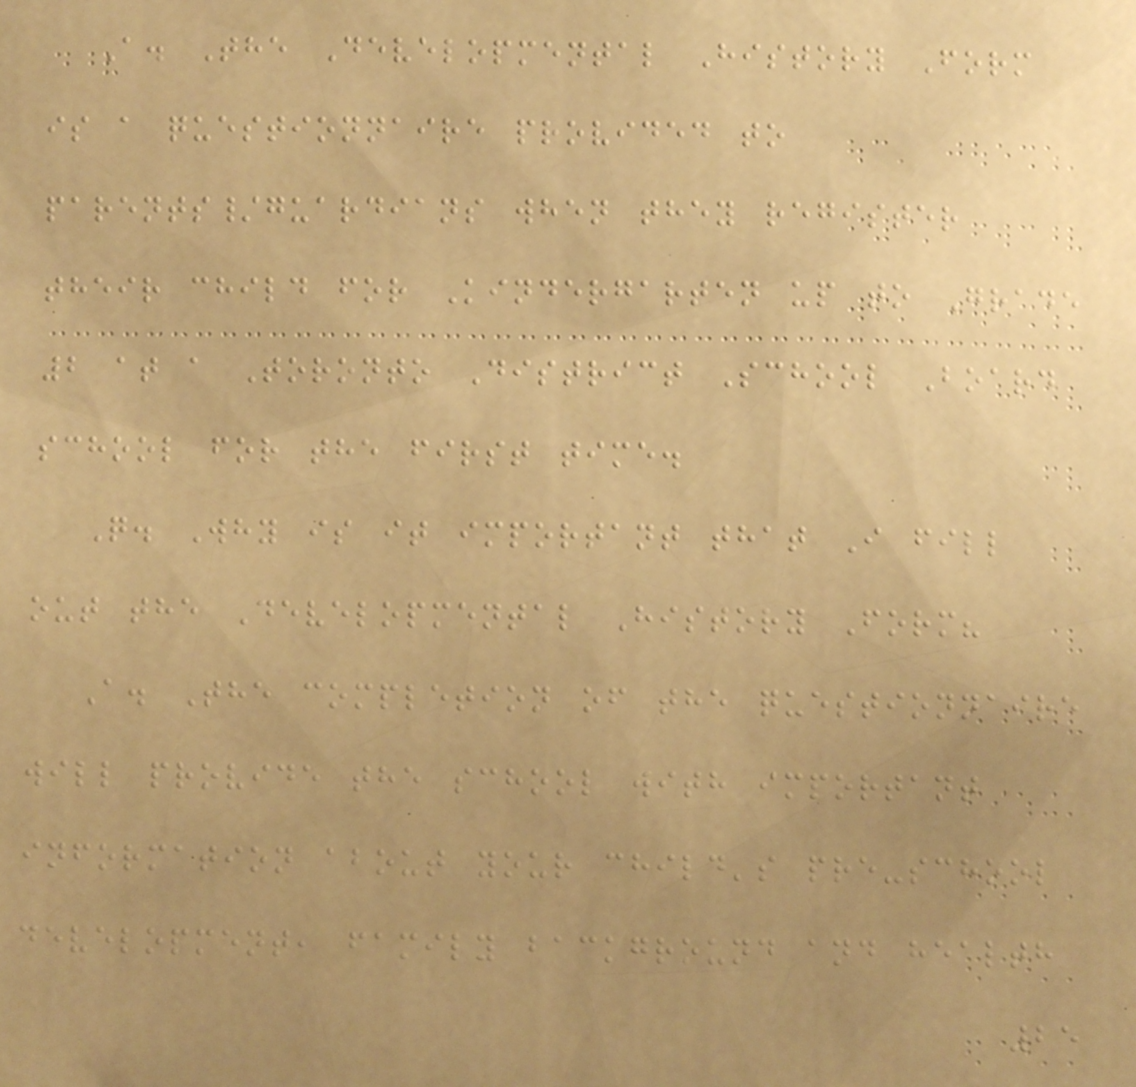A. The Developmental History Form
is a questionnaire provided to
parents/guardians when they register
their child for Kindergarten up to Grade
2 at a Toronto District School Board
school for the first time.
Q. Why is it important that I fill
out the Developmental History Form?
A. The completion of the questionnaire
will provide the school with important
information about your child's pre-school
development, family background and health
25
